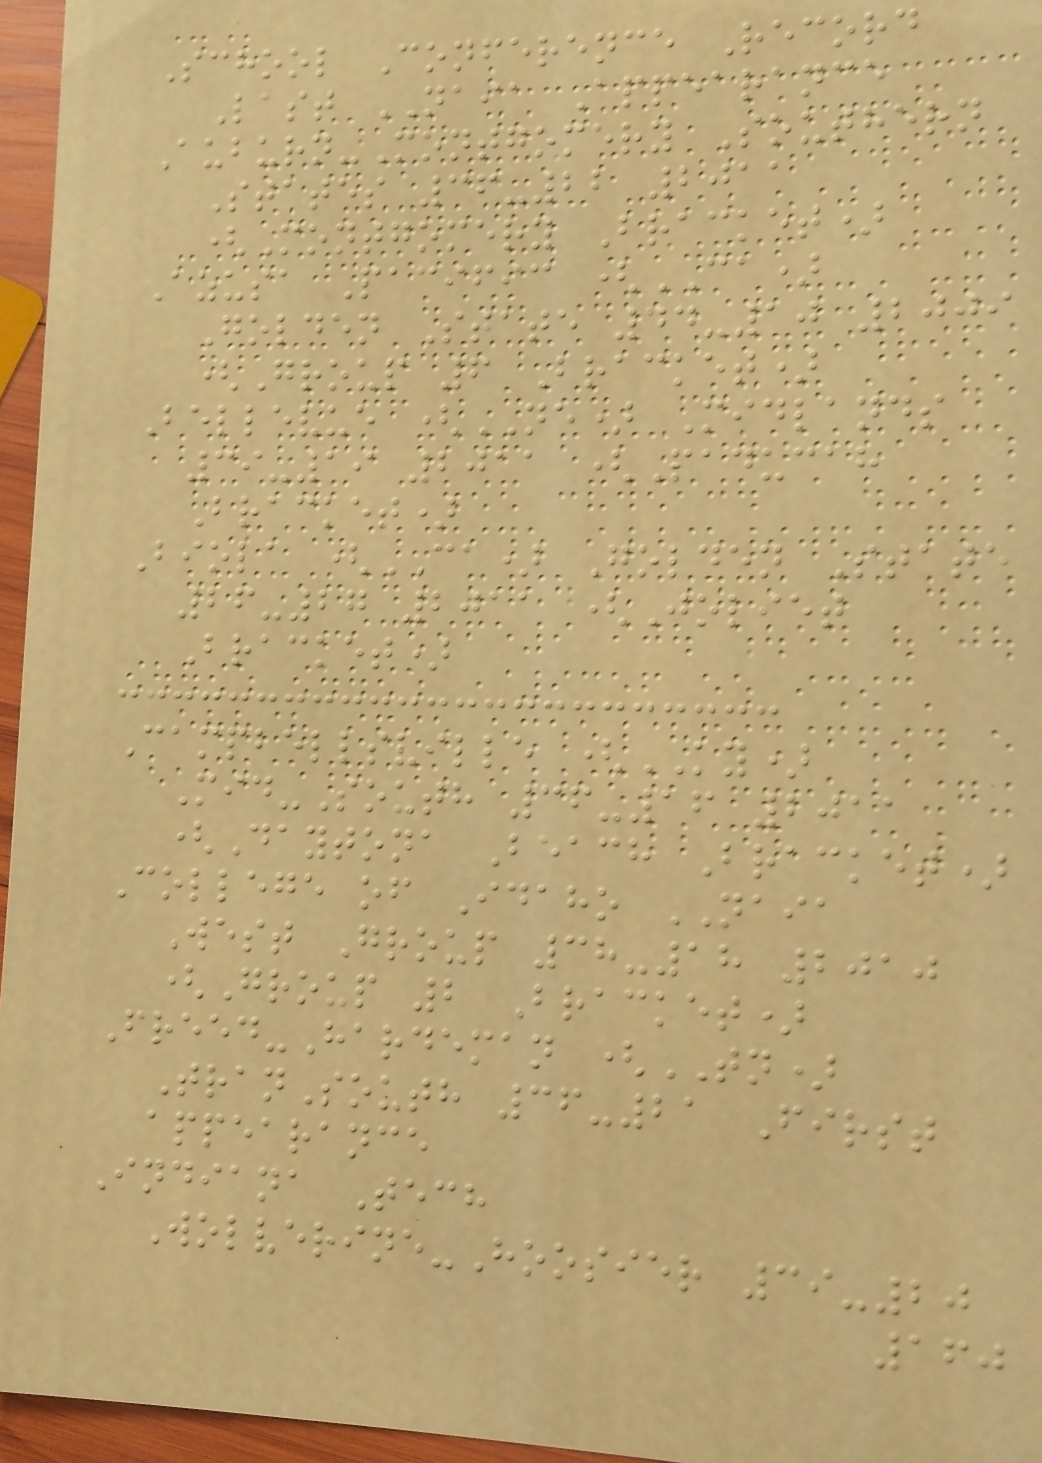School Conference Record
Last NAIA Appearance
Auburn-Montgomery Southern
States 36-22 2011
(Montgomery Bracket)
Azusa Pacific (CA)
Golden State 44-10 2009
(Group 6 Bracket)
Bellevue (NE) Midlands
39-19 2011 (Paducah
Bracket)
Biola (CA) Golden State
26-27 2011 (Joliet
Bracket)
Campbellsville (KY)
Mid-South 36-16 2011
(Daytona Beach Bracket)
College of Idaho NAIA
West Group 38-18 2010
(Group 2 Bracket)
Freed-Hardeman (TN)
TranSouth 36-21 First
appearance
Indiana Tech
Wolverine-Hoosier 39-20
160
